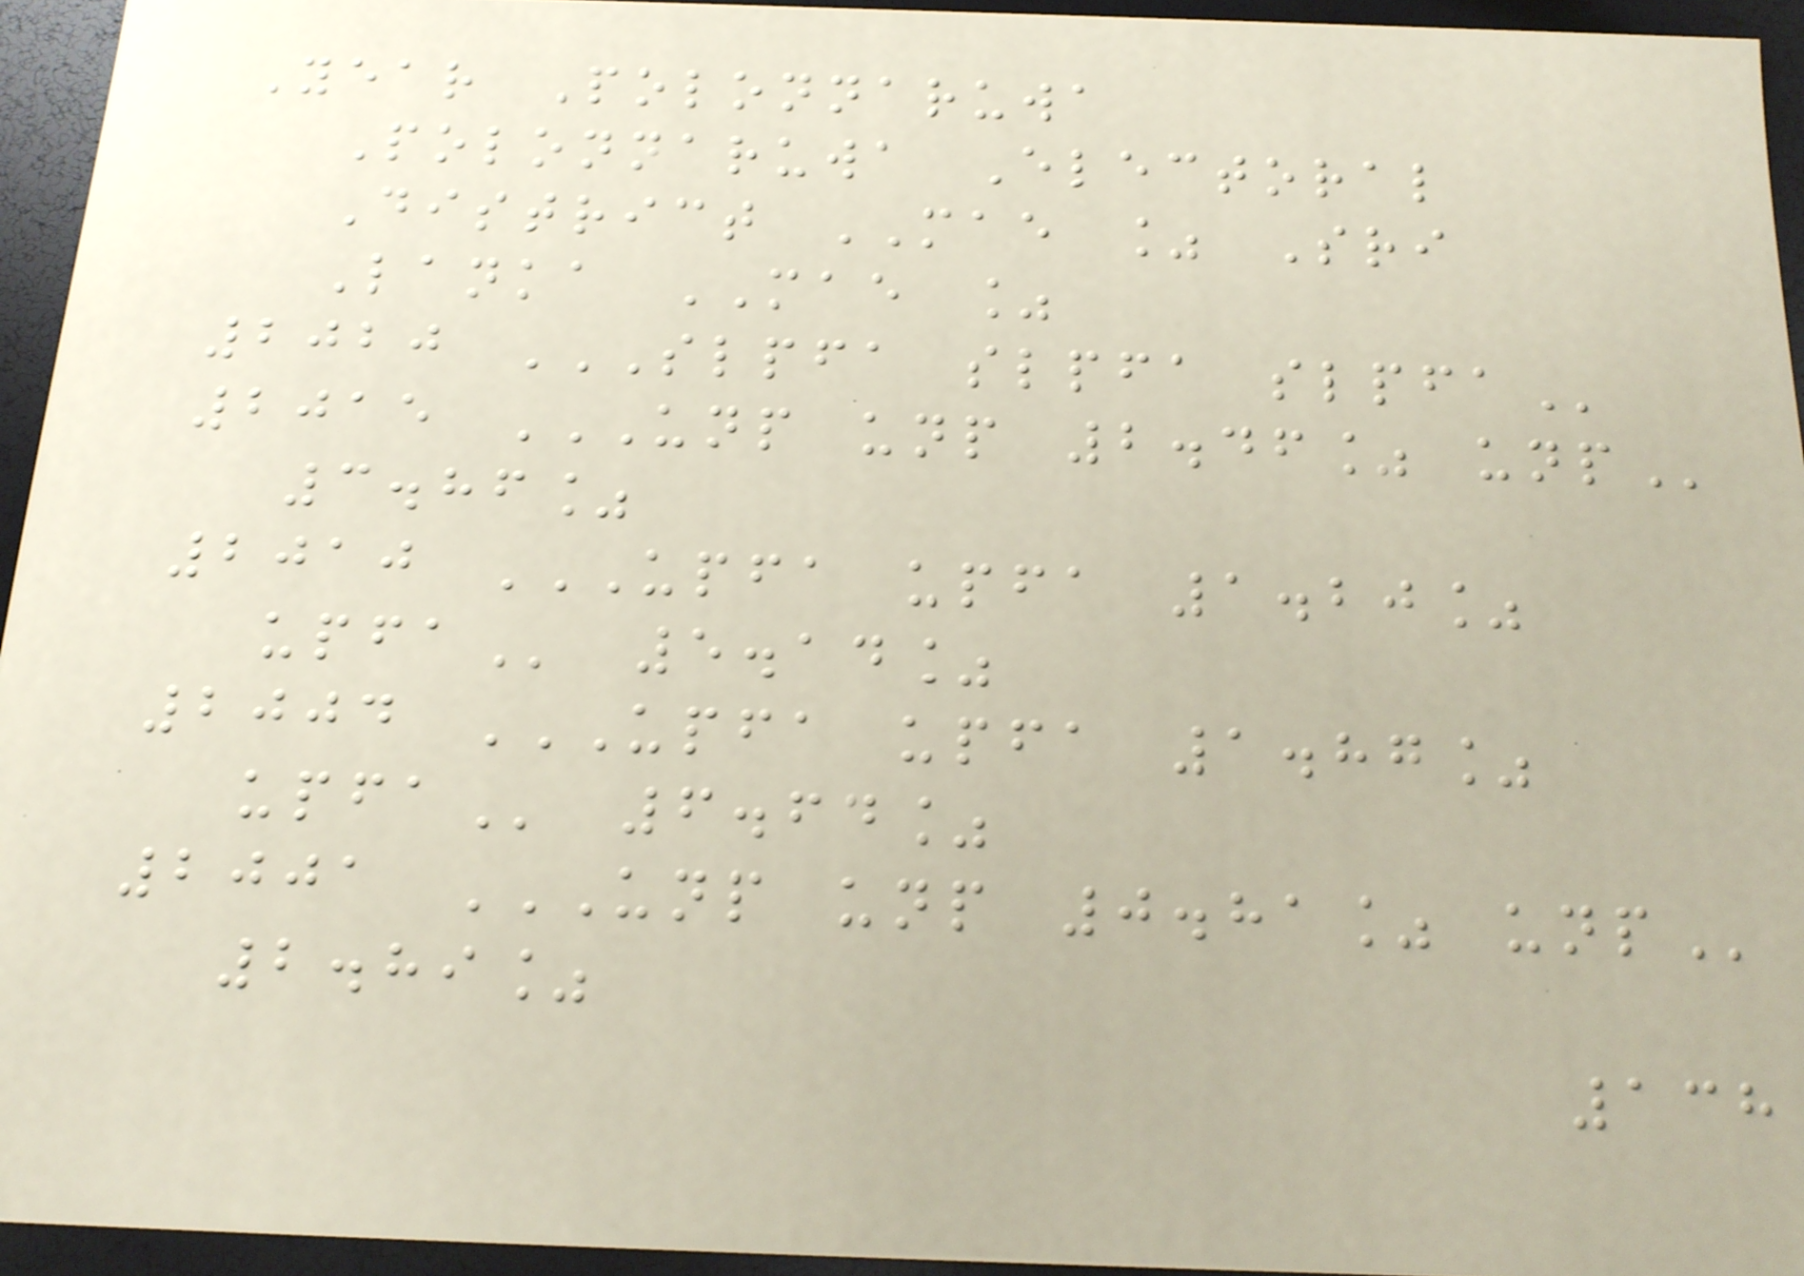Year Polonnaruwa
Polonnaruwa Electoral
District MAE % Sri
Lanka MAE %
2020 SLPFA SLPFA SLPFA
2015 UNP UNP 2.46% UNP
3.86%
2010 UPFA UPFA 1.20%
UPFA 5.14%
2004 UPFA UPFA 1.87%
UPFA 6.64%
2001 UNP UNP 0.81% UNP
2.89%
138
